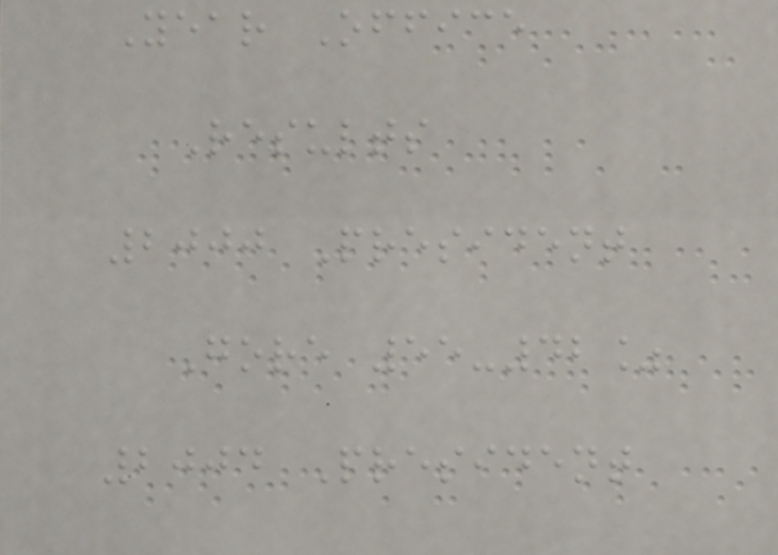Year Office
Results
2000 President
Gore 55-42%
2004 President
